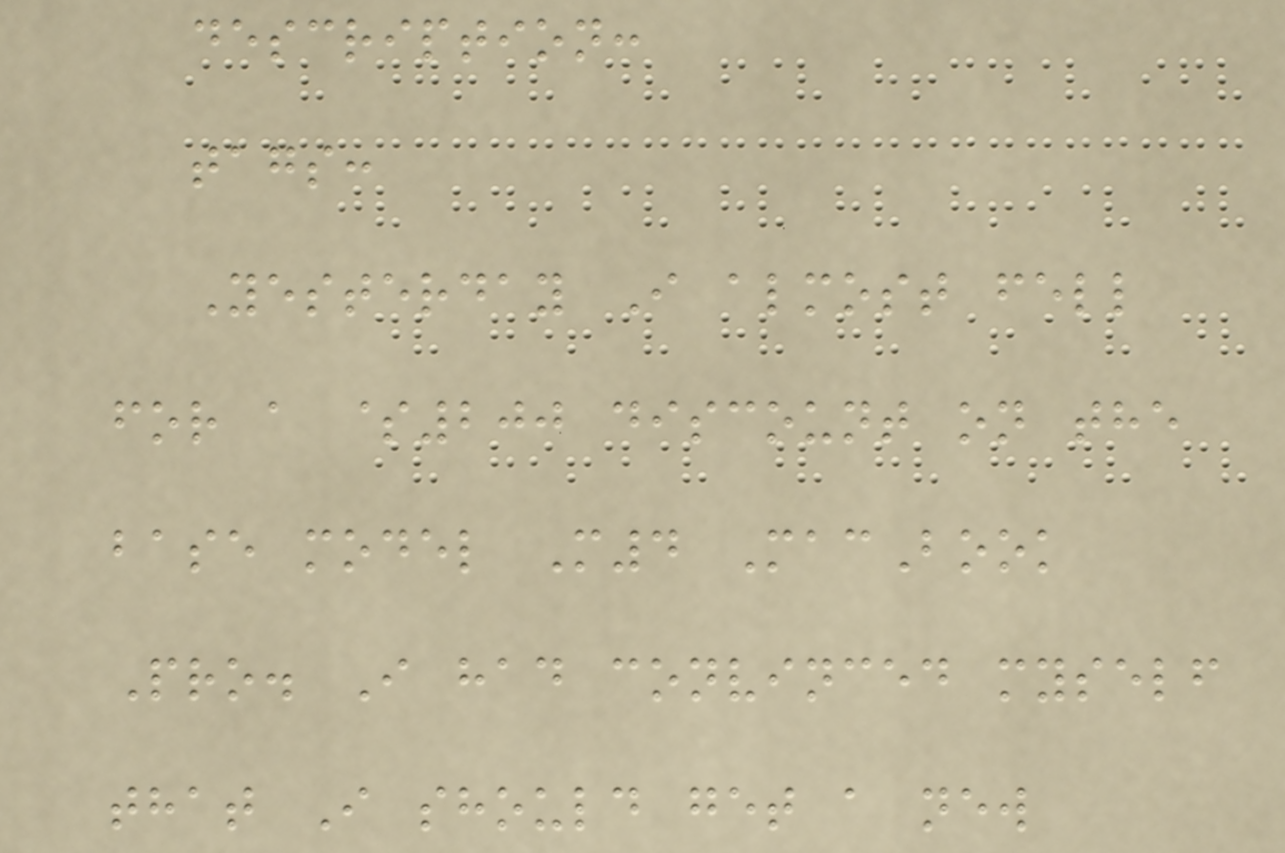description:
tags:
Yesterday I almost fell
for a $200 discount on the
base model M4 MacBook
Pro. I had convinced myself
that I should get a new
